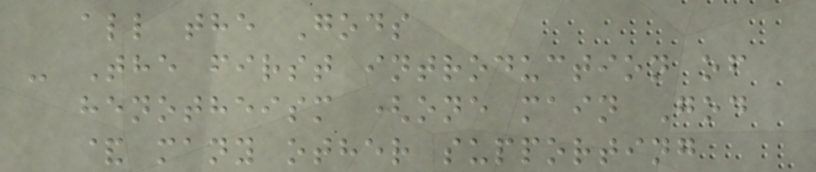all the Gods
- The first introduction of
henotheism (one main God
& many other supporting
